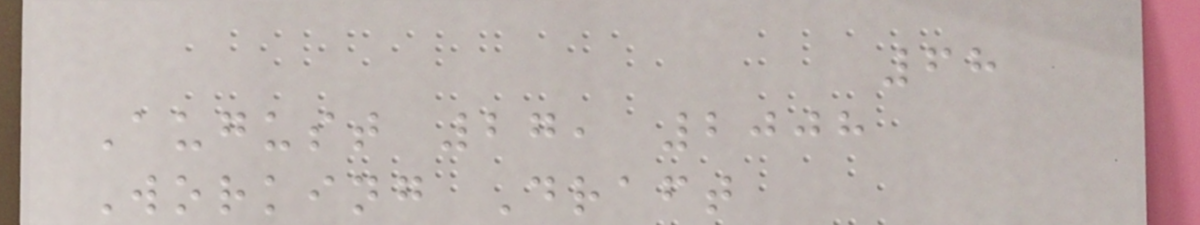68
August 27, 2008
Working Draft
